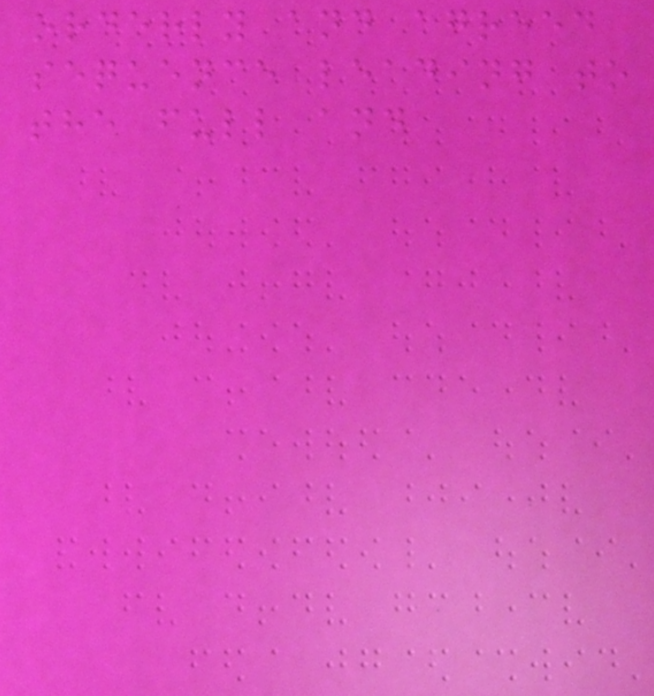orderly and agreed
sequence leading to
the full and
